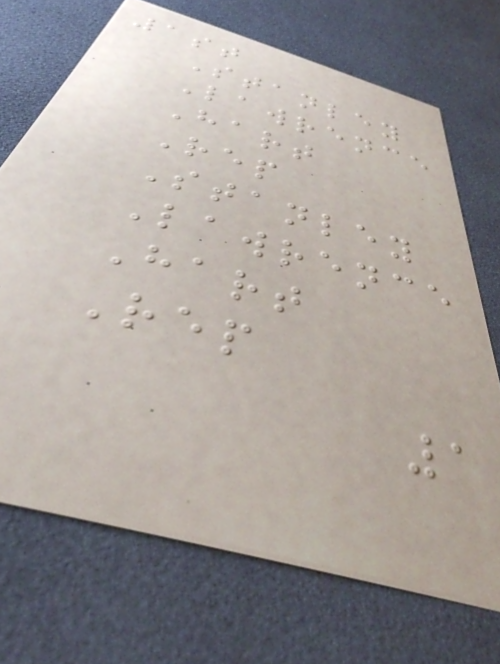1st
Stanley
Lawrence
Hart
Rep
Stanley
Lawrence
Hart
Rep
1
